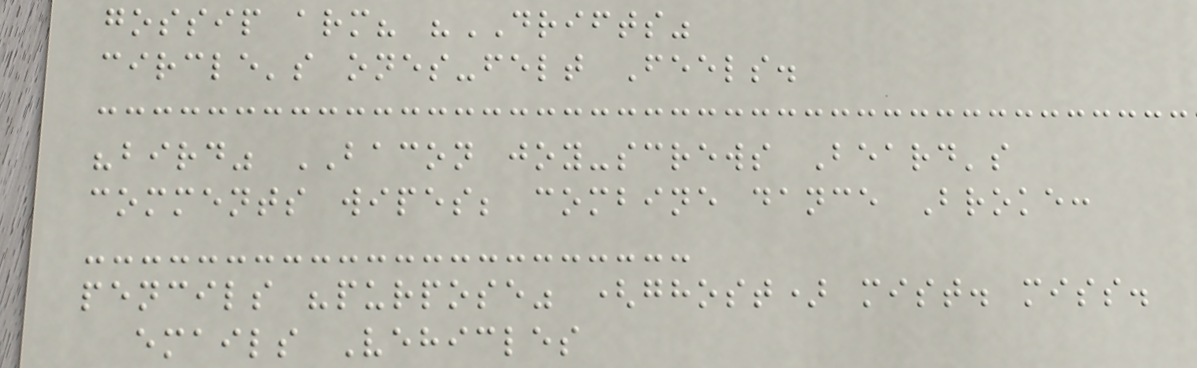gossip arm? "DRIFTS"
circle's ones-felt Feels.
"bird" BACON joy-screws Beard's
comments wipes; combine dance Broke:
pencils "purpose" (ghost) mist. miss.
emails Vehicles
